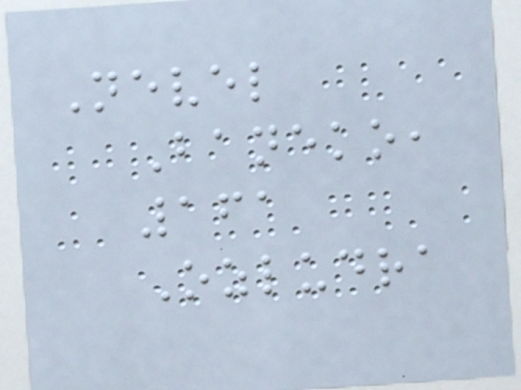Nevel
Baneko,
161
Ozludra
